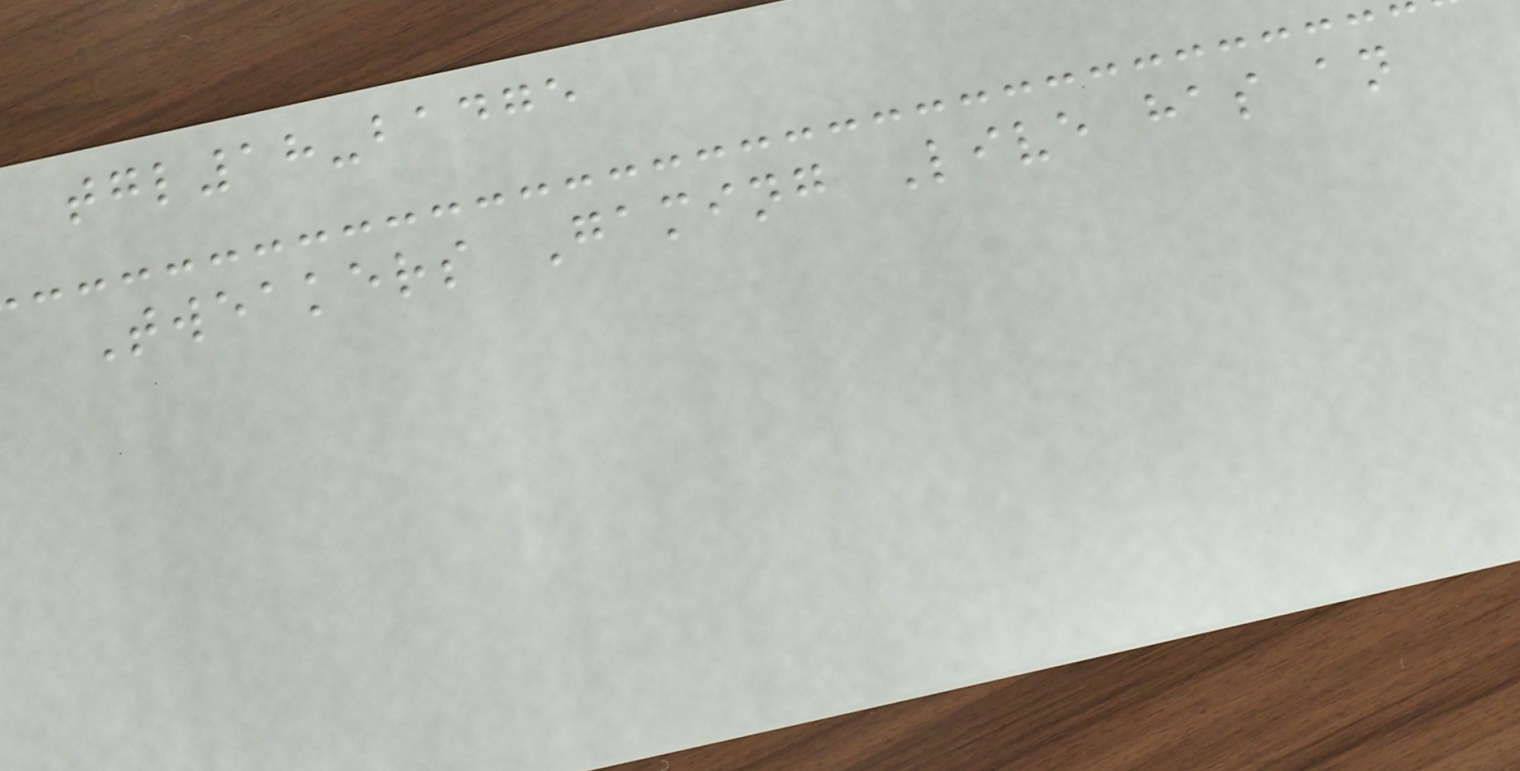tgl18-badge
Tweakers Gaming Live has an
